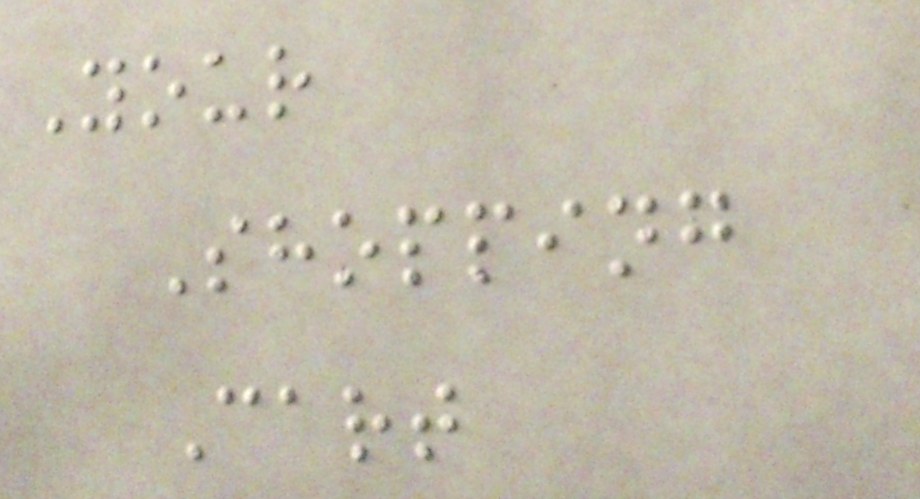Your
Shopping
Cart
